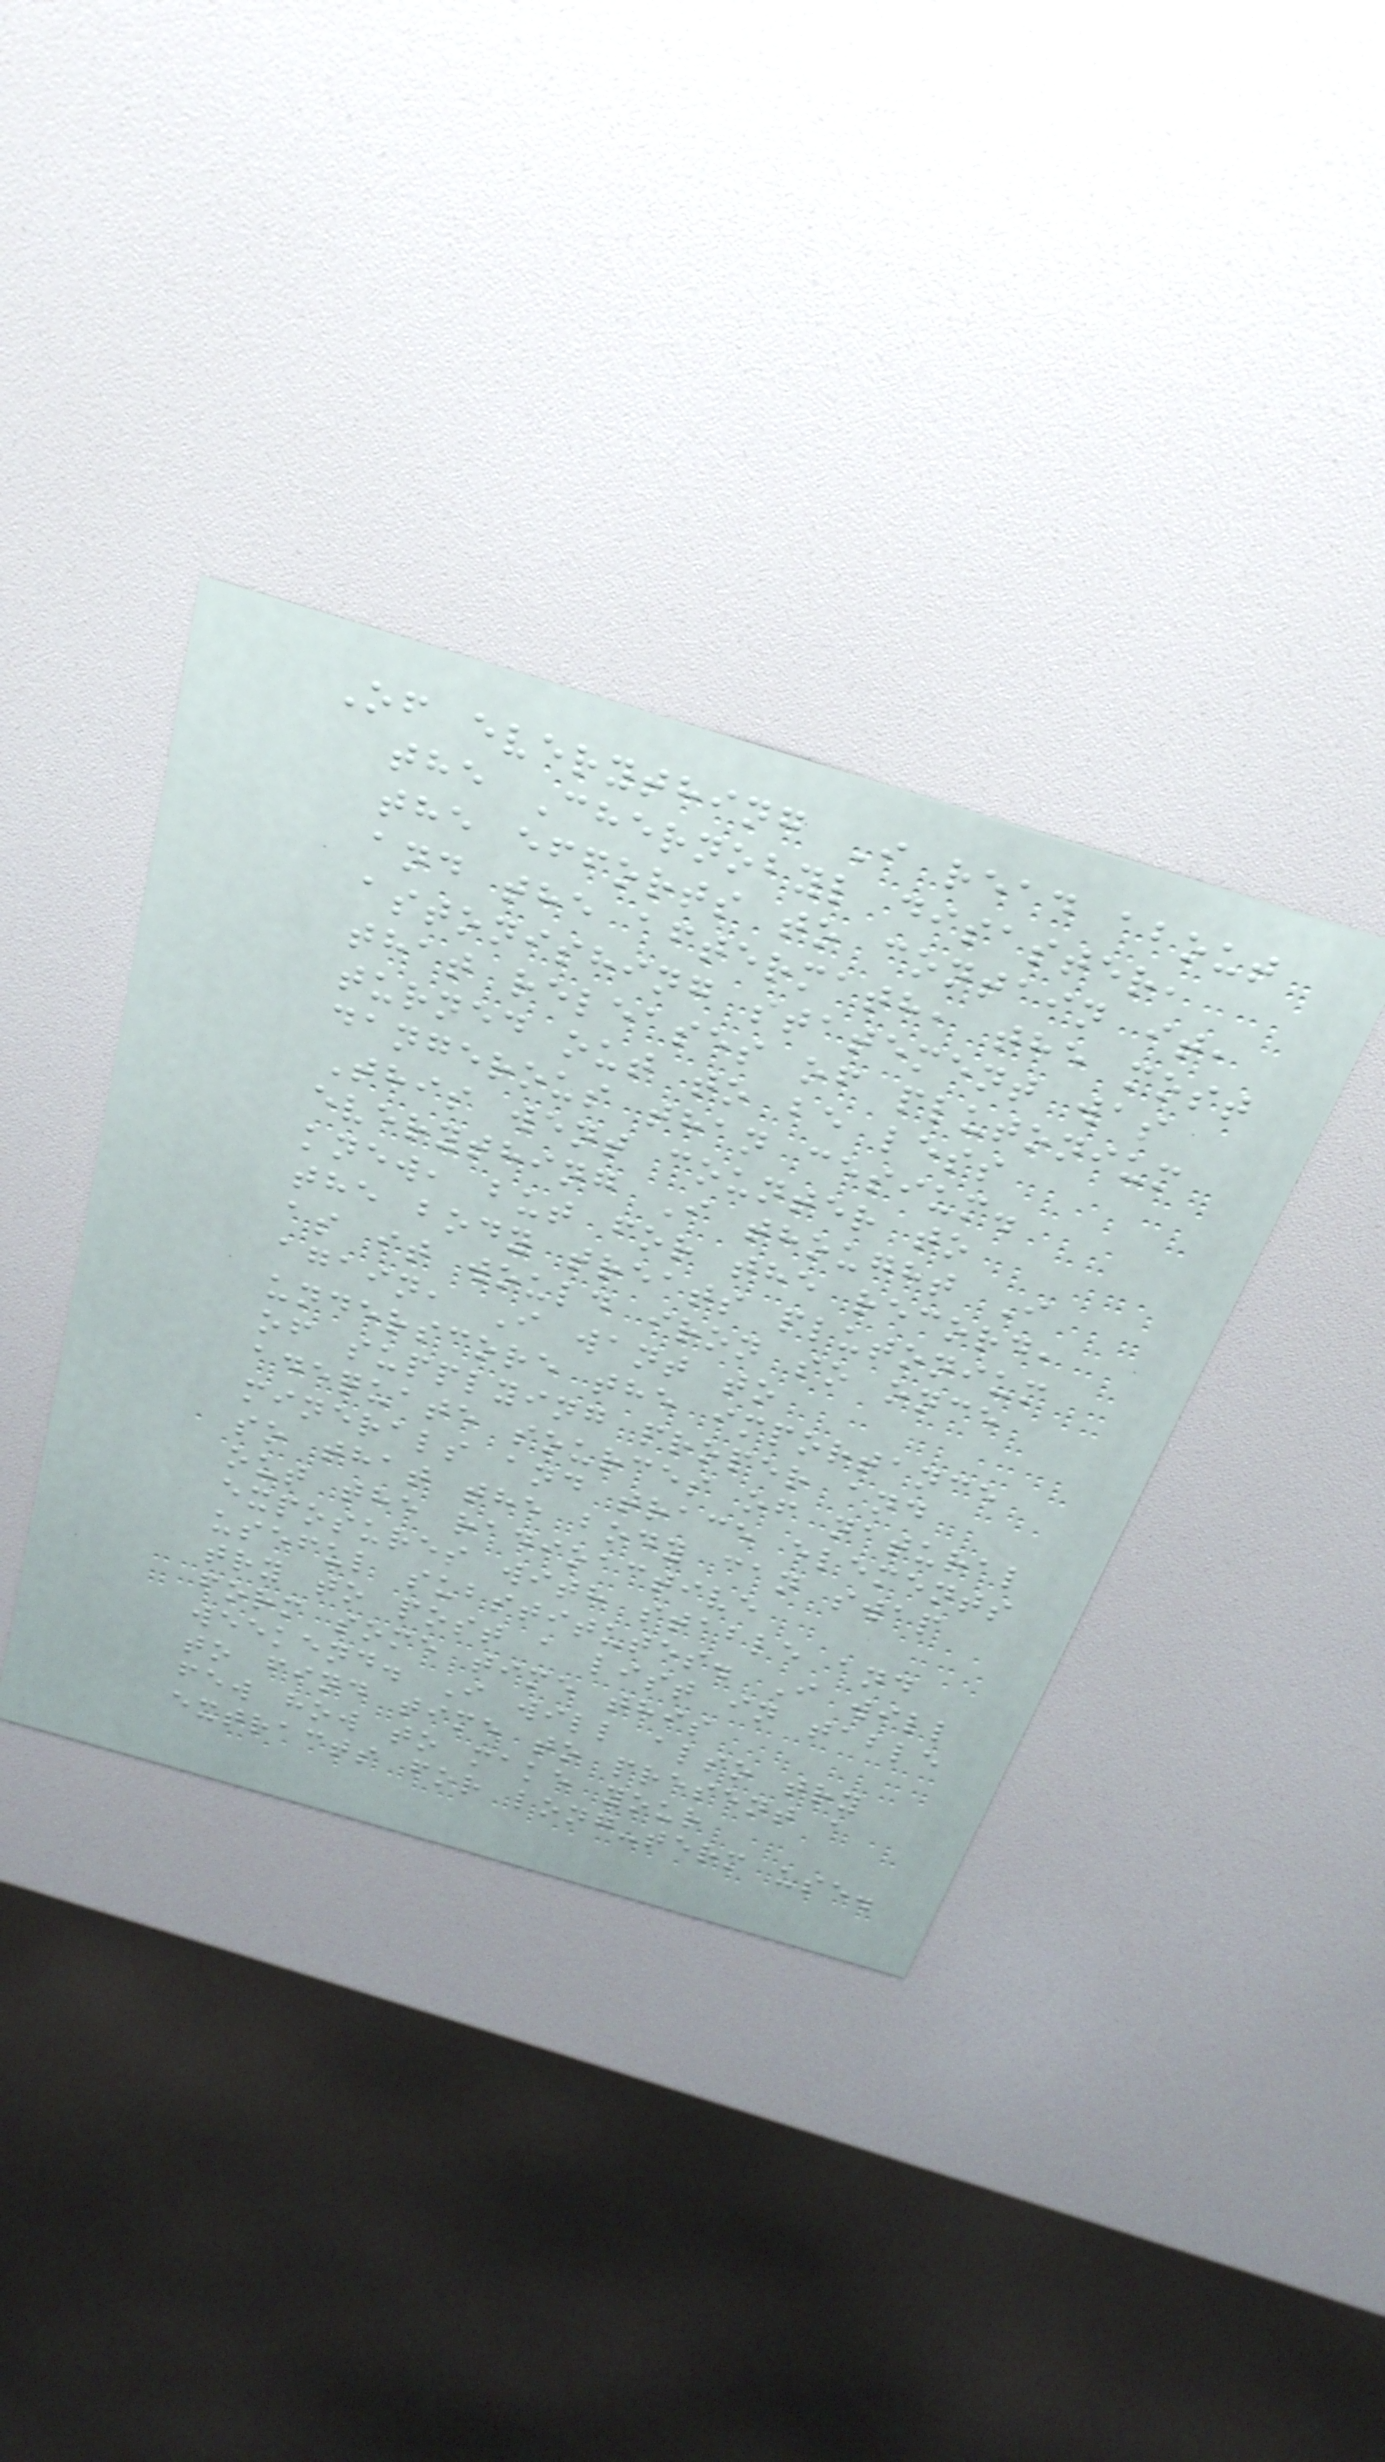Of everything I read about
the Chernobyl disaster,
the efforts to contain it,
and the aftermath, the most
astonishing statement was
that releases of plutonium
turned out to be less
dangerous than cesium.
This went counter to
everything I thought I
knew, but for the record,
the body treats plutonium
as it would iron so once
again, I want to
underscore the importance
of supplying proper and
adequate sources of natural
minerals and trace elements
so that the body can swap
out the radioactive
exposures with stable and
useful substitutes. I will
try to post a list in table
form some time this
weekend. I will also try
to find time to present a
few how to make your
extracts for long-term use.
